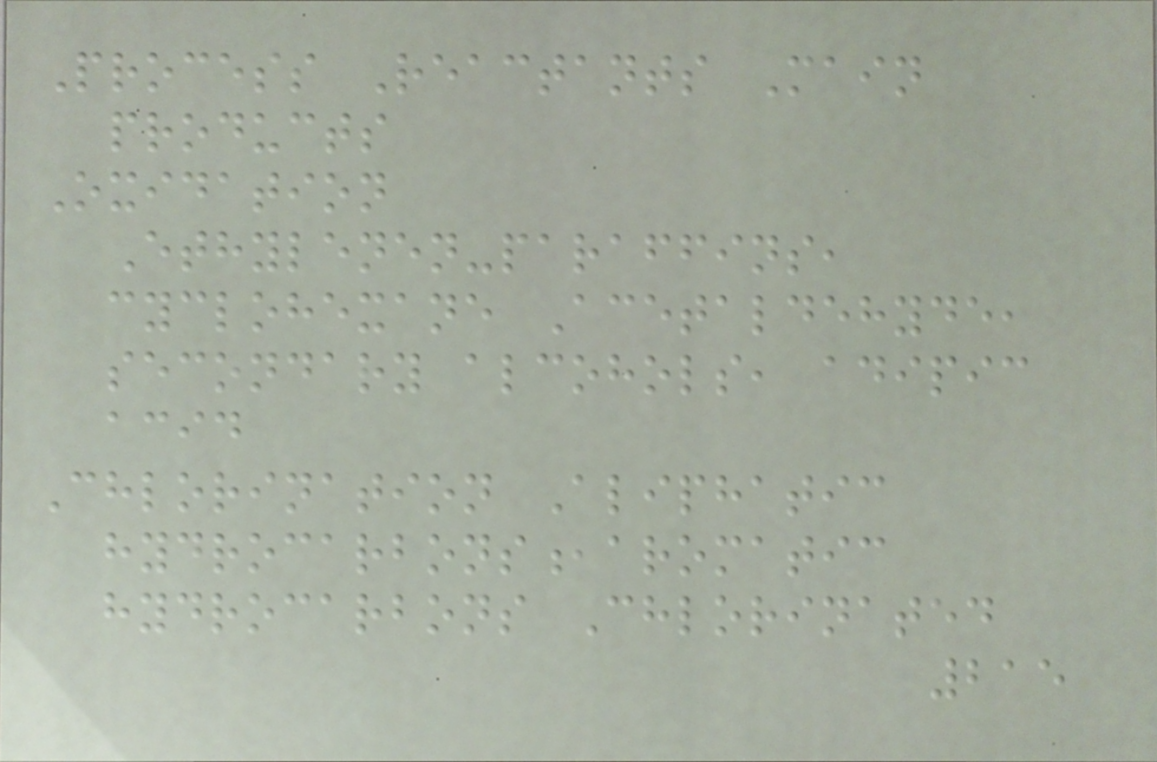Process Reactants Main
products
Oxidation
Ethylenen-paraffins,
cyclohexane Acetaldehyde,
secondary alcohols, adipic
acid
Chlorination Aliphatic
hydrocarbons,aromatic
hydrocarbons Chlorinated
215
